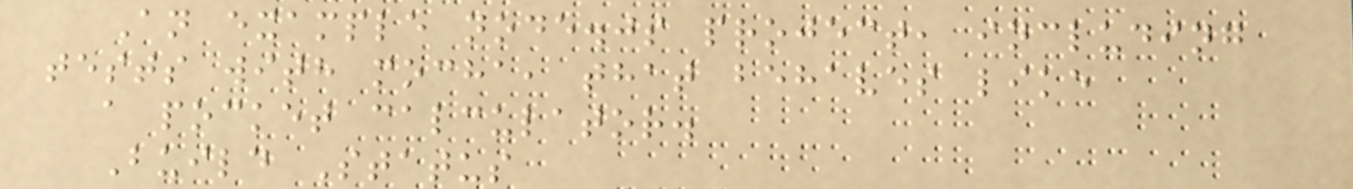An example node.js project, including
tests with mocha, that behaves like
a pocket calculator.
Build Status
